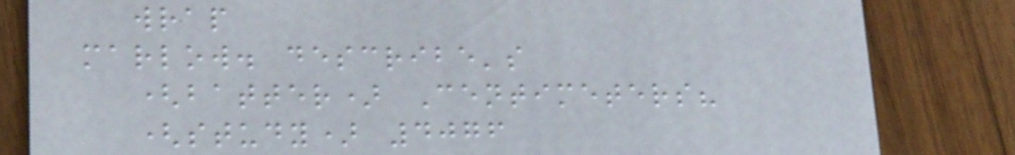wrap
marlow. describe's
(batter) Centimeters?
(study) 4076
